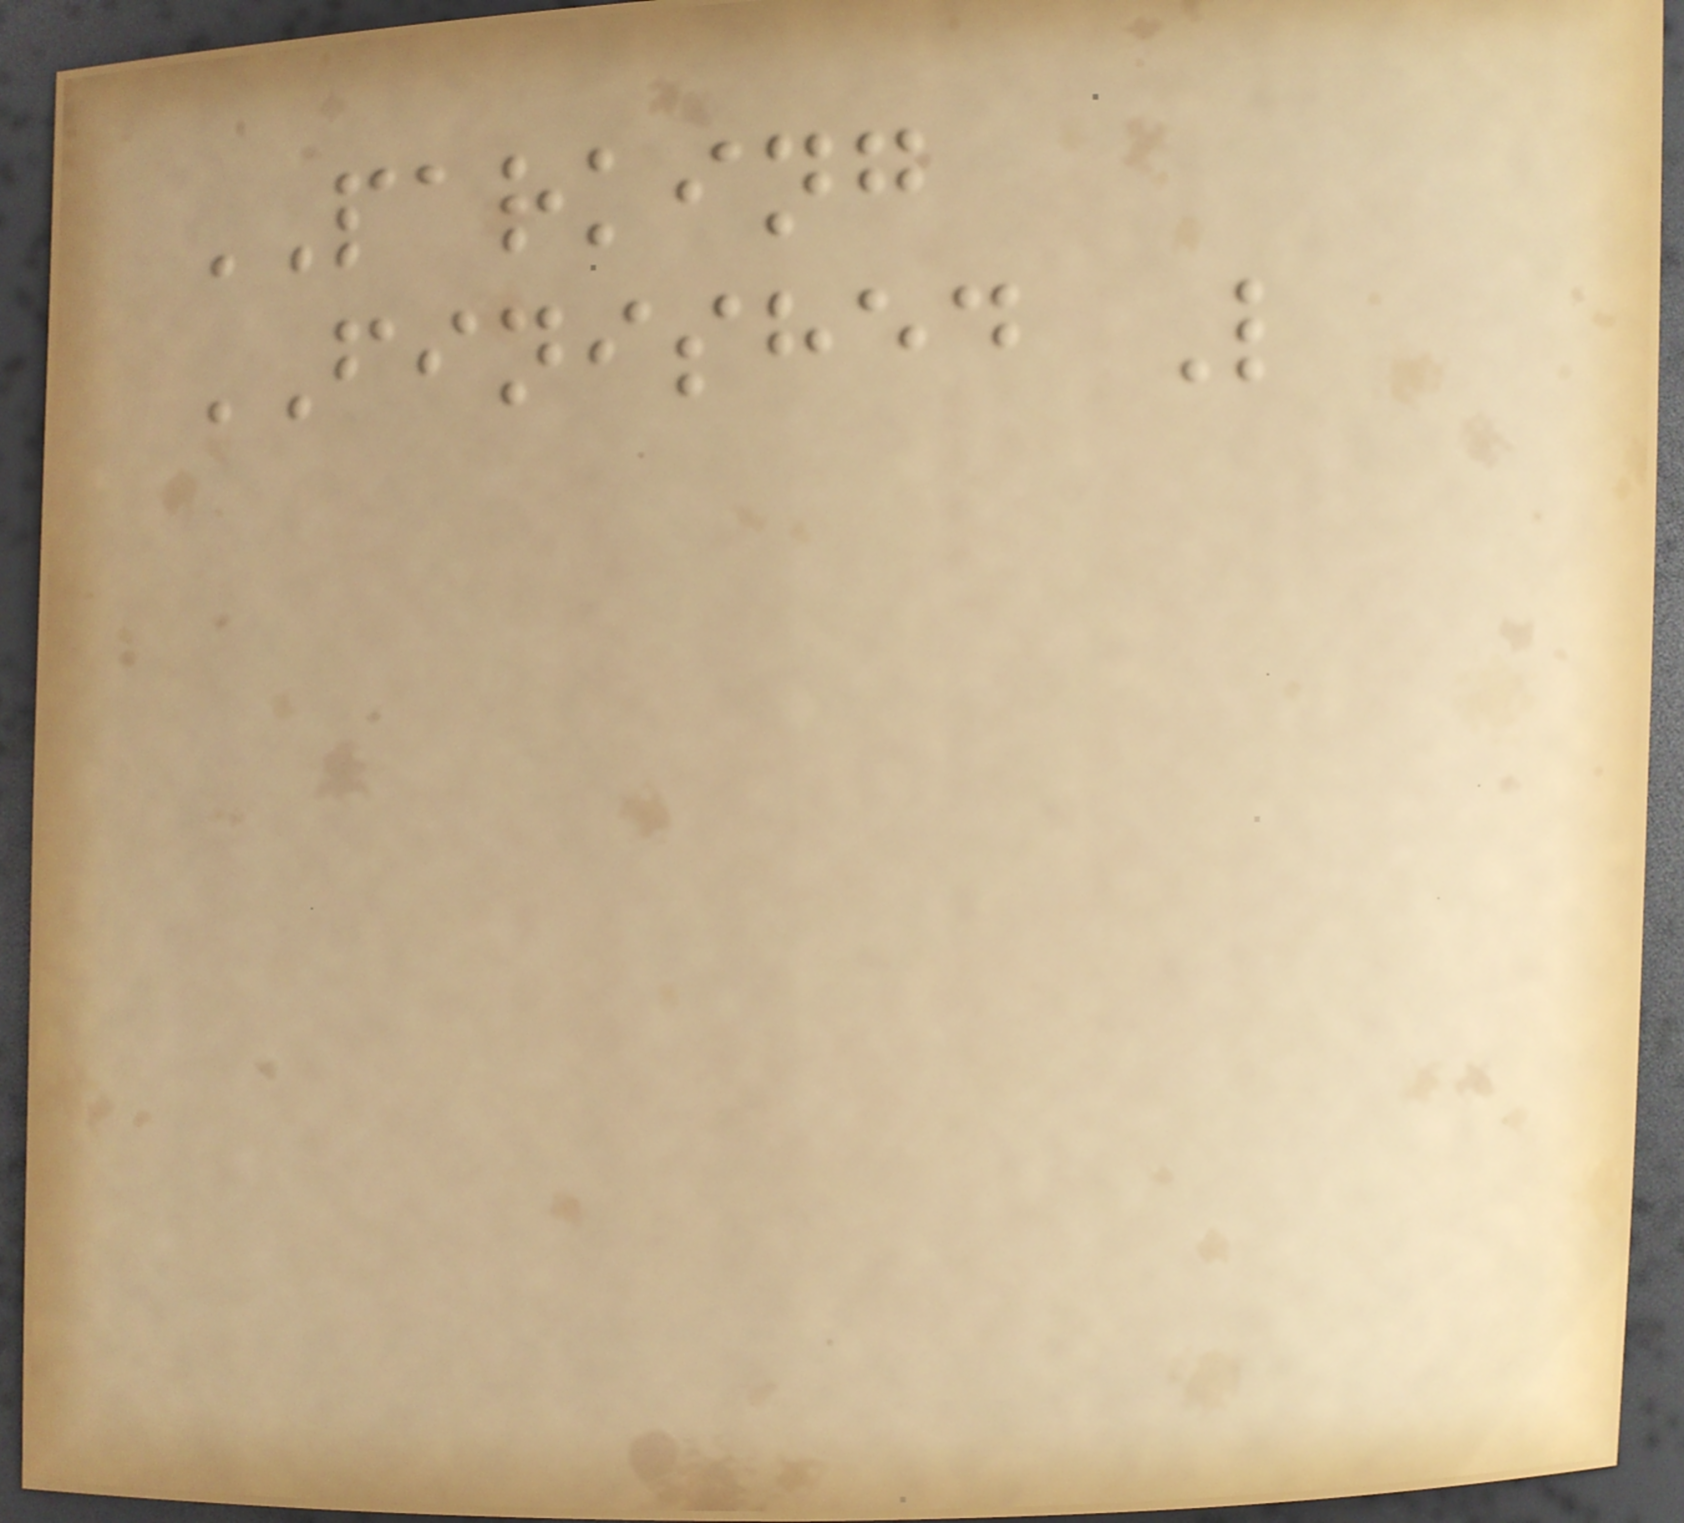PARKING
FINISHED L
